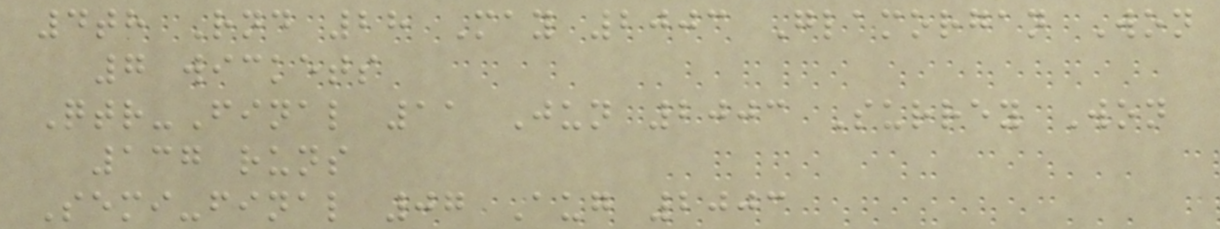4th Rnd 28 May 2003 Glamorgan Won
7 wickets
Qtr-Final 11 Jun 2003 Surrey Won
137 runs
Semi-final 07 Aug 2003
